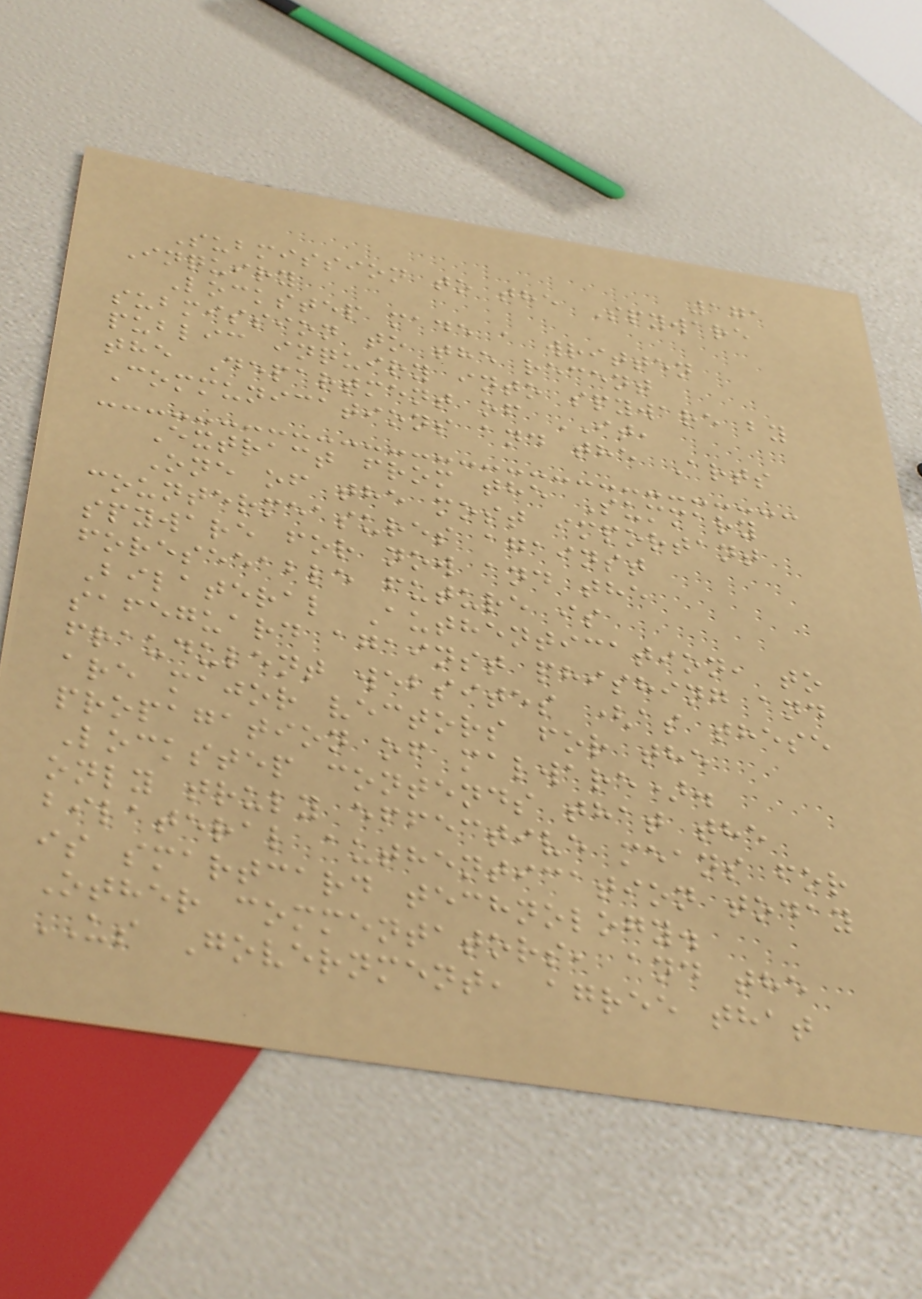171
Submission to the Spyware
Inquiry
Lockstep made a written
submission to the recent
public inquiry into spyware by
the Department of IT,
Communications and the Arts
Extract from the Summary
One of the most important
countermeasures against
spyware for now and the
foreseeable future is
Bilateral Authentication, to
safeguard against phishing and
fraudulent websites (as these
are major vectors for the
propagation of malware).
Lockstep contends that the
only truly effective means for
bilateral authentication today
is smartcard technology.
Other commentators, and the
US Government, agree that
